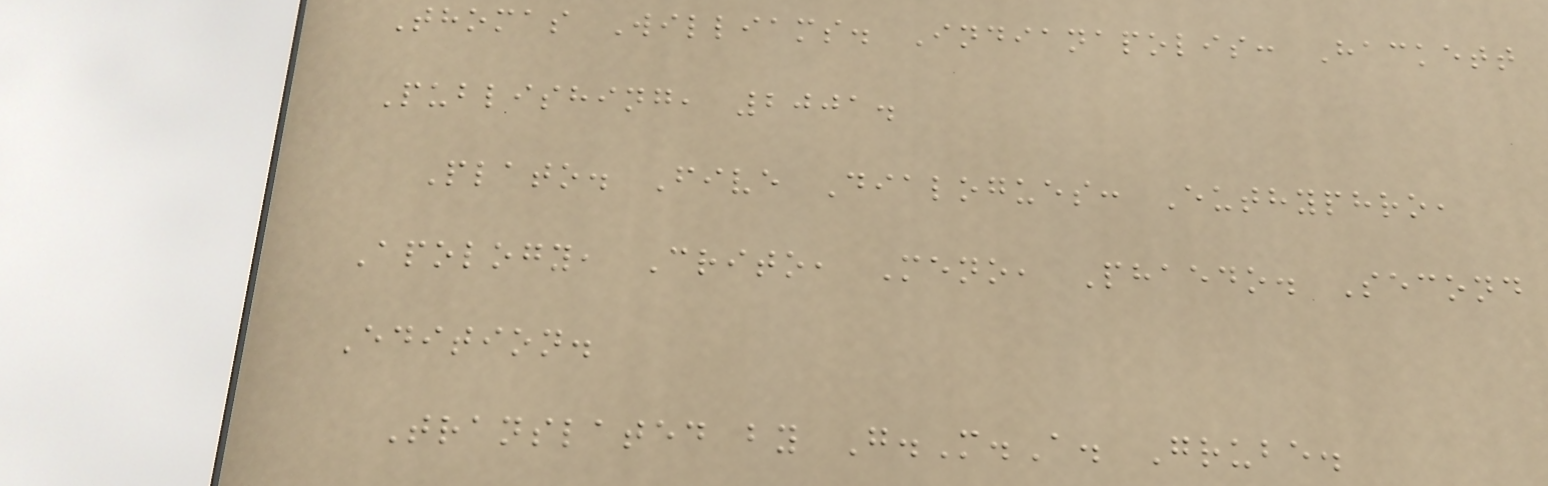Thomas Williams. Indianapolis: Hackett
Publishing, 2001.
Plato. Five Dialogues: Euthyphro,
Apology, Crito, Meno, Phaedo. Second
Edition.
Translated by G.M.A. Grube.
